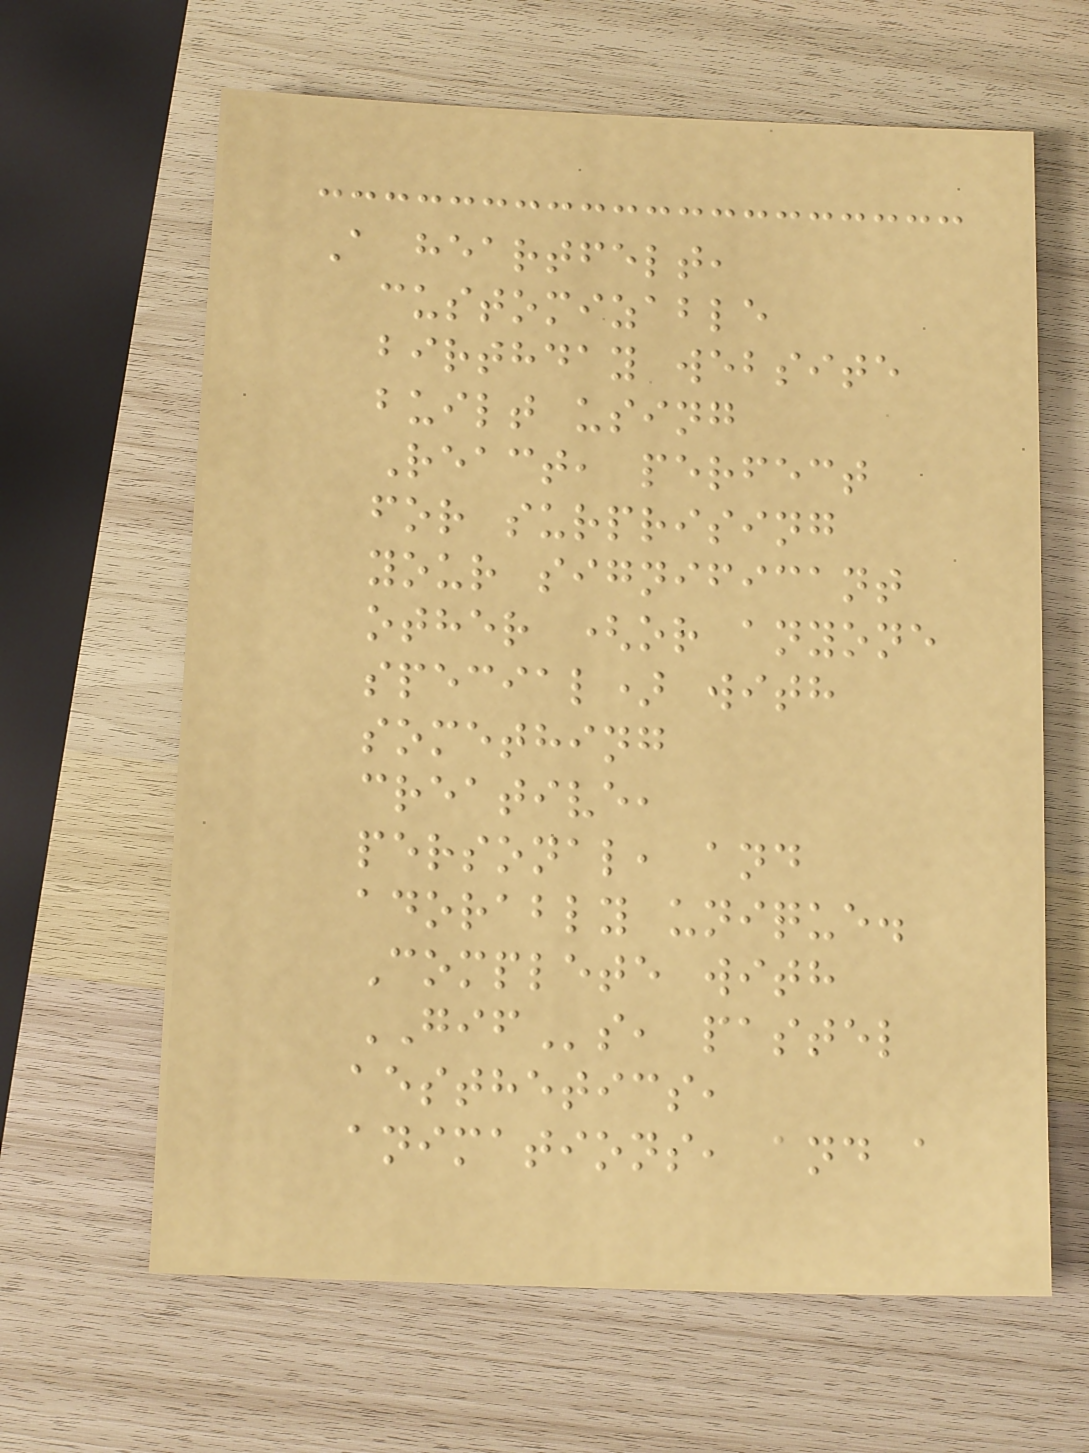A heartfelt,
customizable
birthday website
built using
React, perfect
for surprising
your significant
other (or anyone
special) with
something
creative,
personal, and
adorably unique.
Complete with
GIFs, pastel
aesthetics,
animations, and a
